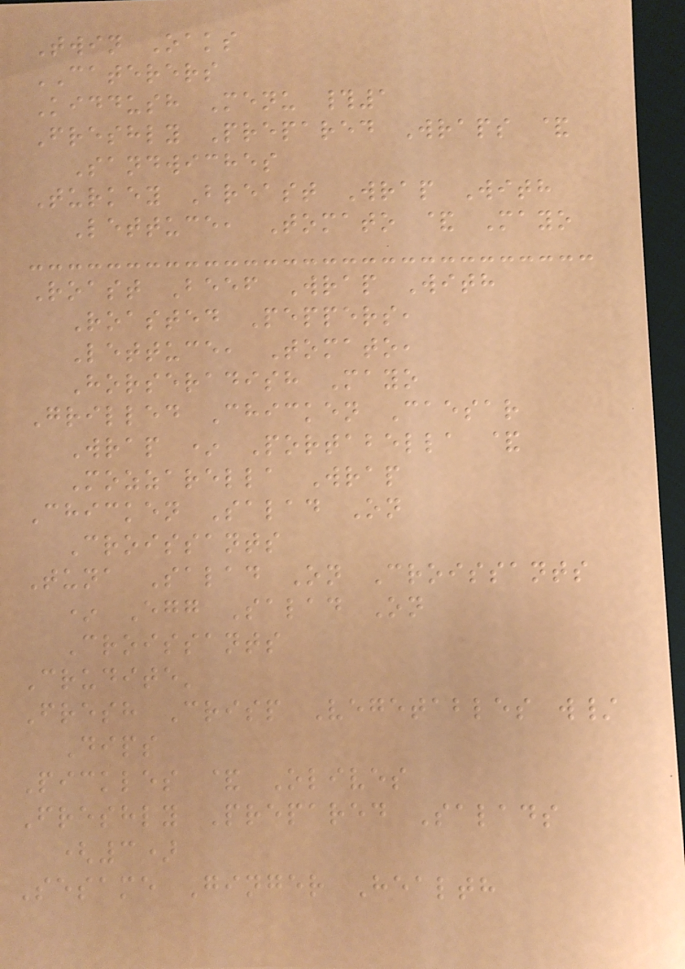Twin Oaks
CATERERS
Kiddush Menu #1
Freshly Prepared Wraps &
Sandwiches
Turkey Breast Wrap With
Lettuce, Tomato & Mayo
Roast Beef Wrap With
Roasted Peppers,
Lettuce, Tomato,
Horseradish Mayo
Grilled Chicken Caesar
Wrap * Portabella &
Mozzarella Wrap
Chicken Salad On
Croissants
Tuna Salad On Croissants
* Egg Salad On
Croissants
Crudite'
Fresh Crisp Vegetables w/
Dips
Pickles & Olives
Freshly Prepared Salads
(3)
Sesame Ginger Health
